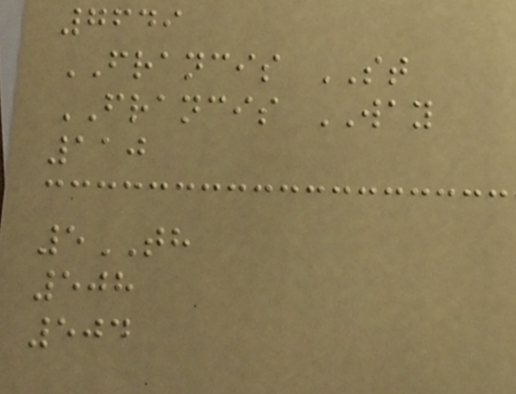7649
FRANCIS ST
FRANCIS WAY
110
5TH
508
504
